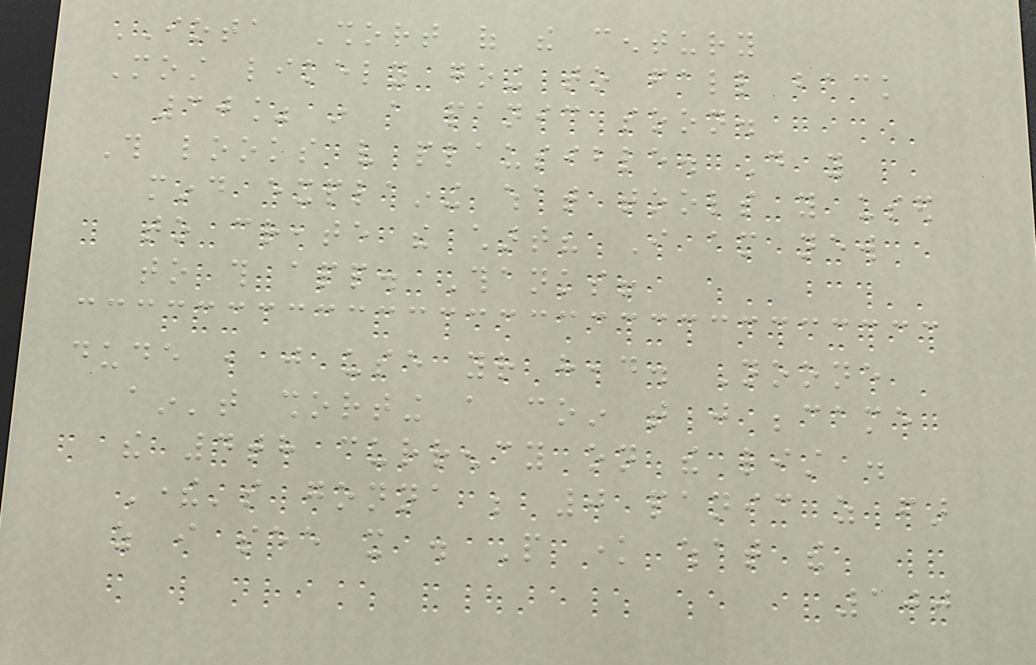IOTA Short of the century
Most likely going to fall back
30% in a panic soon.
This looks very plausible. Do you
mind explaining what tools you used
to create the chart? I am new
to this app. Thanks!
dude , just use your head. Noone
ain't shorting a coin that just became
the 4th currency on the list .
There's gonna be 0 panic as far
as i see it . People know what the
100
